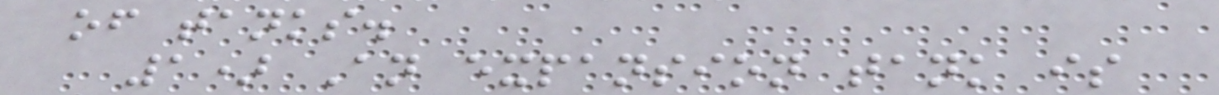of tanks.
1) An expansion tank is
